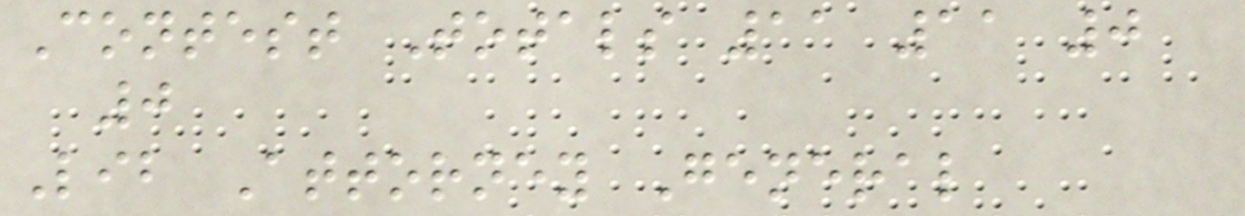Contest Totals 11 11 0
0
Lib Attorney General
